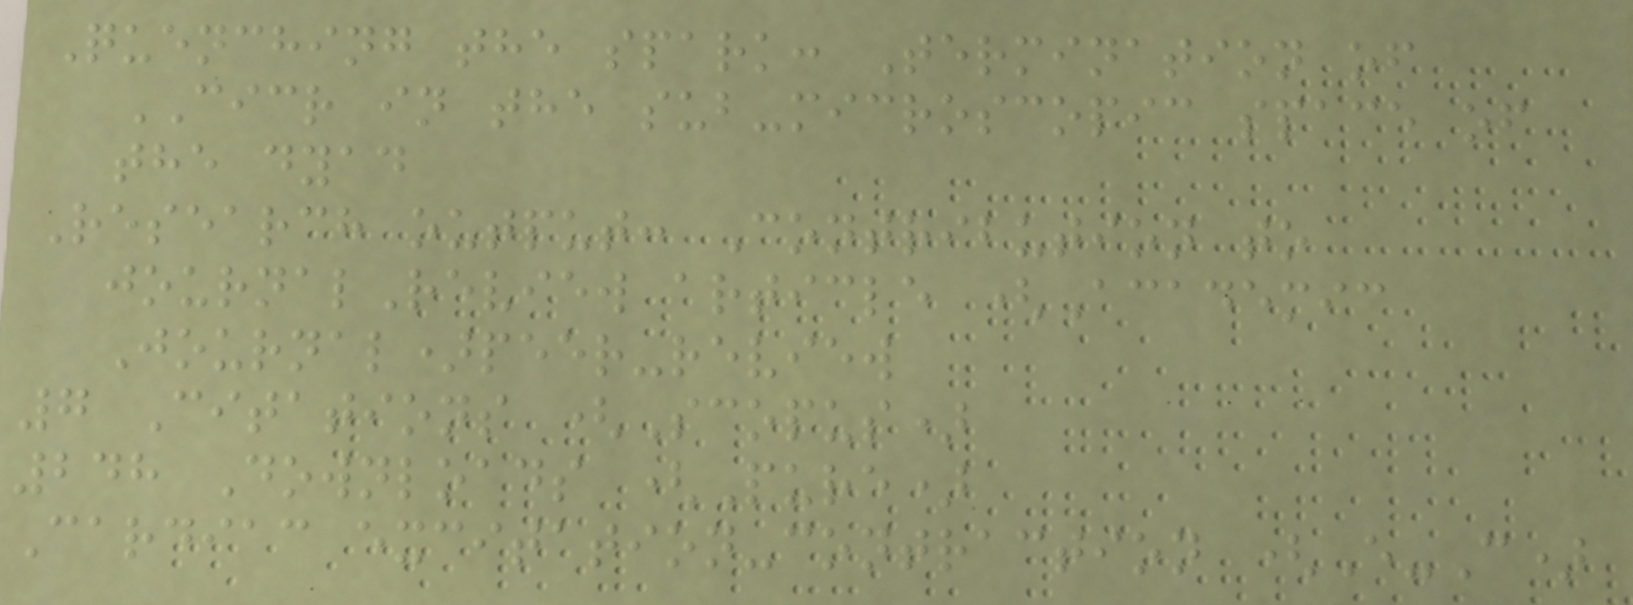Quenching the spark: Termination of
CICR in the sub-microscopic space of
the dyad
Research output: Contribution to
journalReview article (Academic
Journal)peer-review
7 Citations (Scopus)
248 Downloads (Pure)
Cardiac excitation-contraction (E-C)
